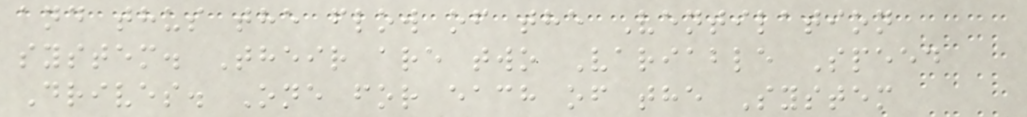and thus the flow of the Ventilation
system. Their are two Variable Speed
Drives. One for each of the System
